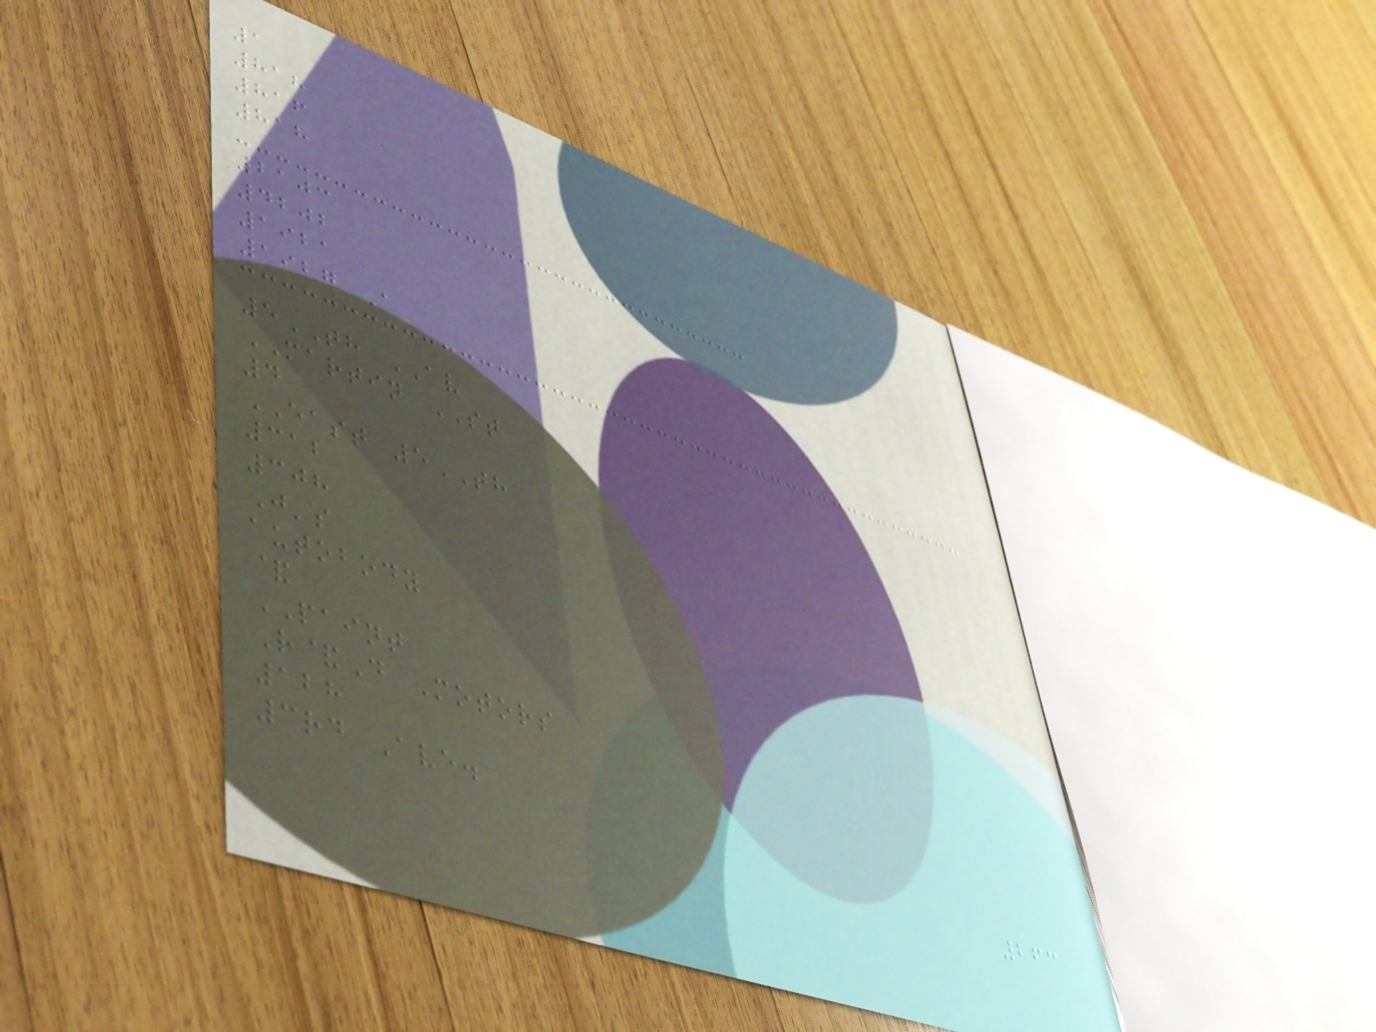1
818
816
818
2103
4202
1921
1927 A
5TH AV
MARTIN ST
4
EAST 5TH
312
308
J's
autobody
&
PAINT
R&D Motors
128
3rd Ave.
263
